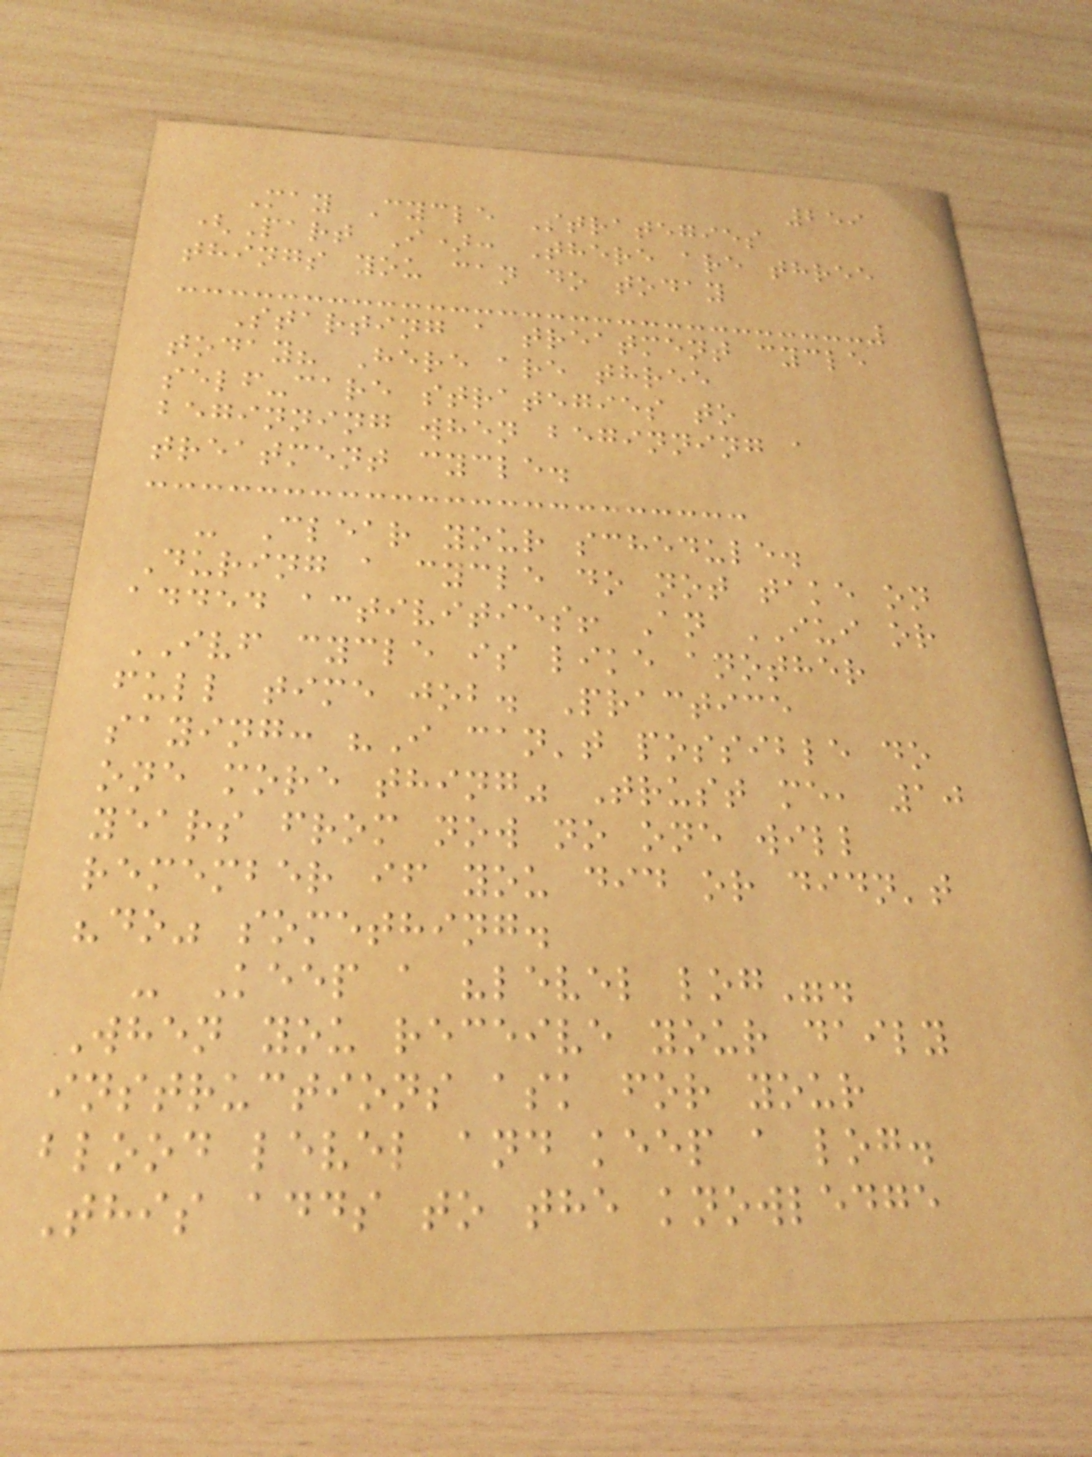259
May Cycle Strategies
(Part I): There are three
things you can do today
Starting a treatment cycle
today? Here are three
self-care strategies to
beginning when beginning a
treatment cycle.
- Clear your schedule.
During a cycle do not take on
added activities! An IUI or
IVF cycle is like another
full time job. Practice
saying: "I can't possible do
one more thing" Trust me, 10
years from now no one will
remember if you did or didn't
"do" something.
- Keep a "level log".
When you receive your daily
instructions ask for your
blood level and keep a log.
This adds to the knowledge
